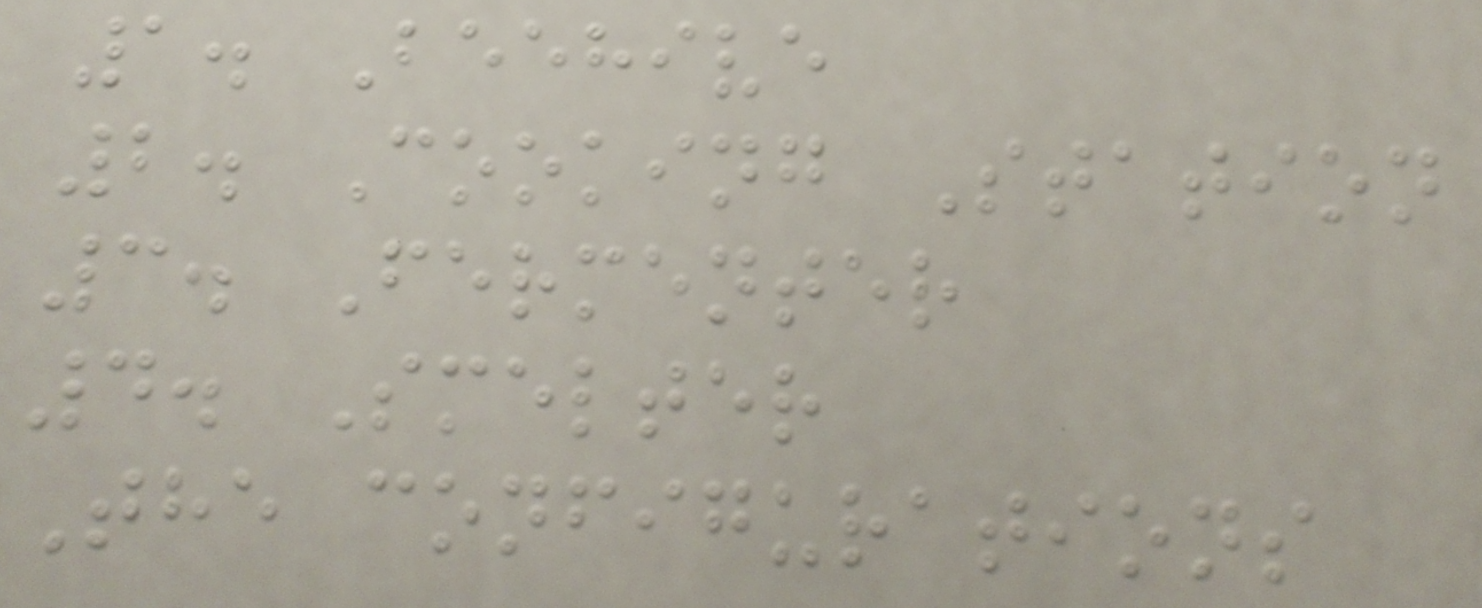1. Beehive
2. Cooking Station
3. Fermenter
4. Smelter
The configurations
